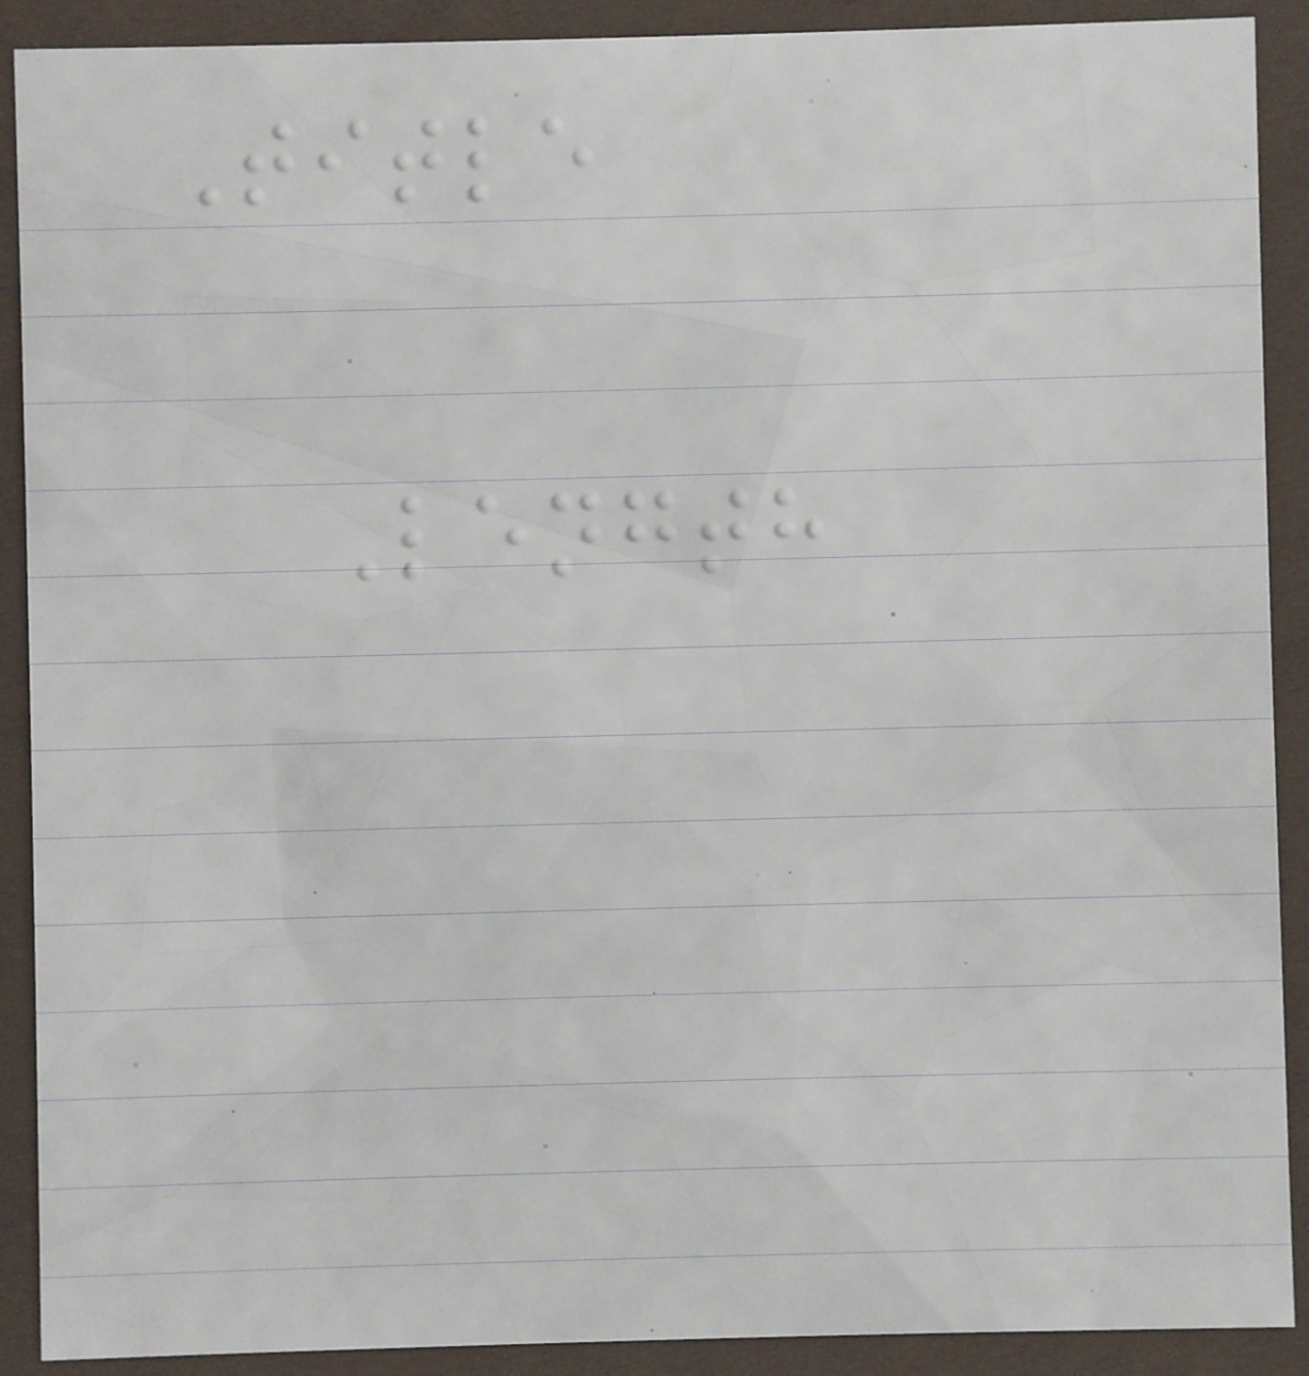Title
Length
